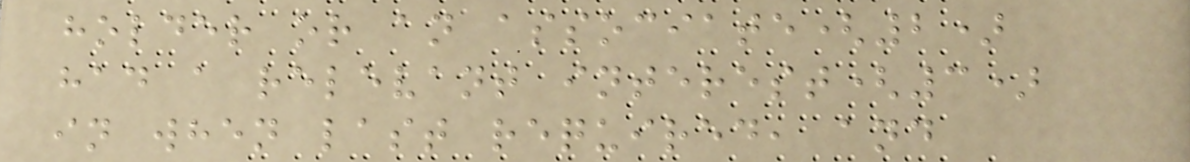holder or an associate(2)
had a relevant interest(3)
in when last required, and
